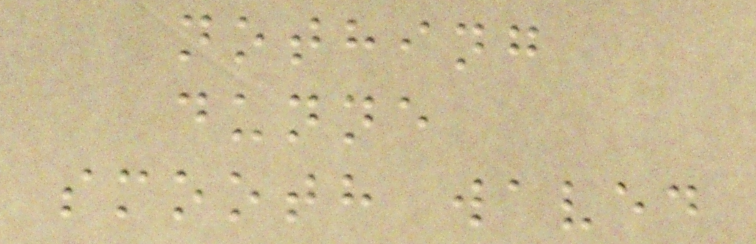nothing
dunne
smooth waved
